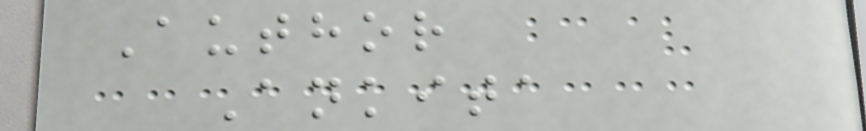Author
Ankita
